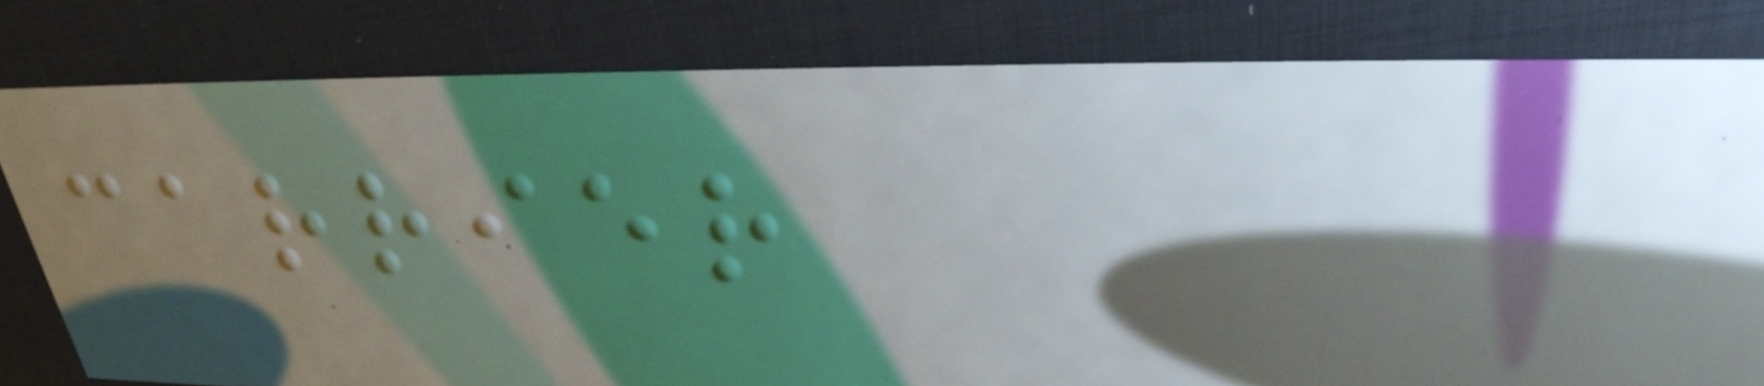carrier
